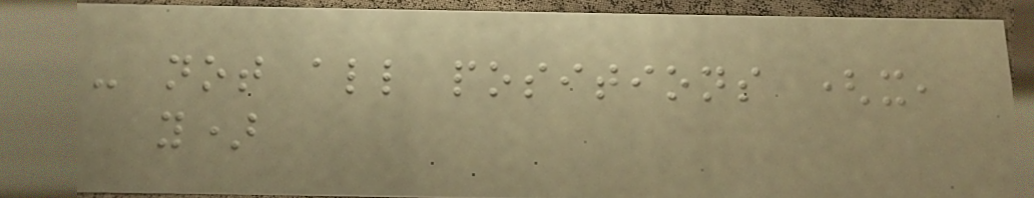- not all positions (x,
y)
